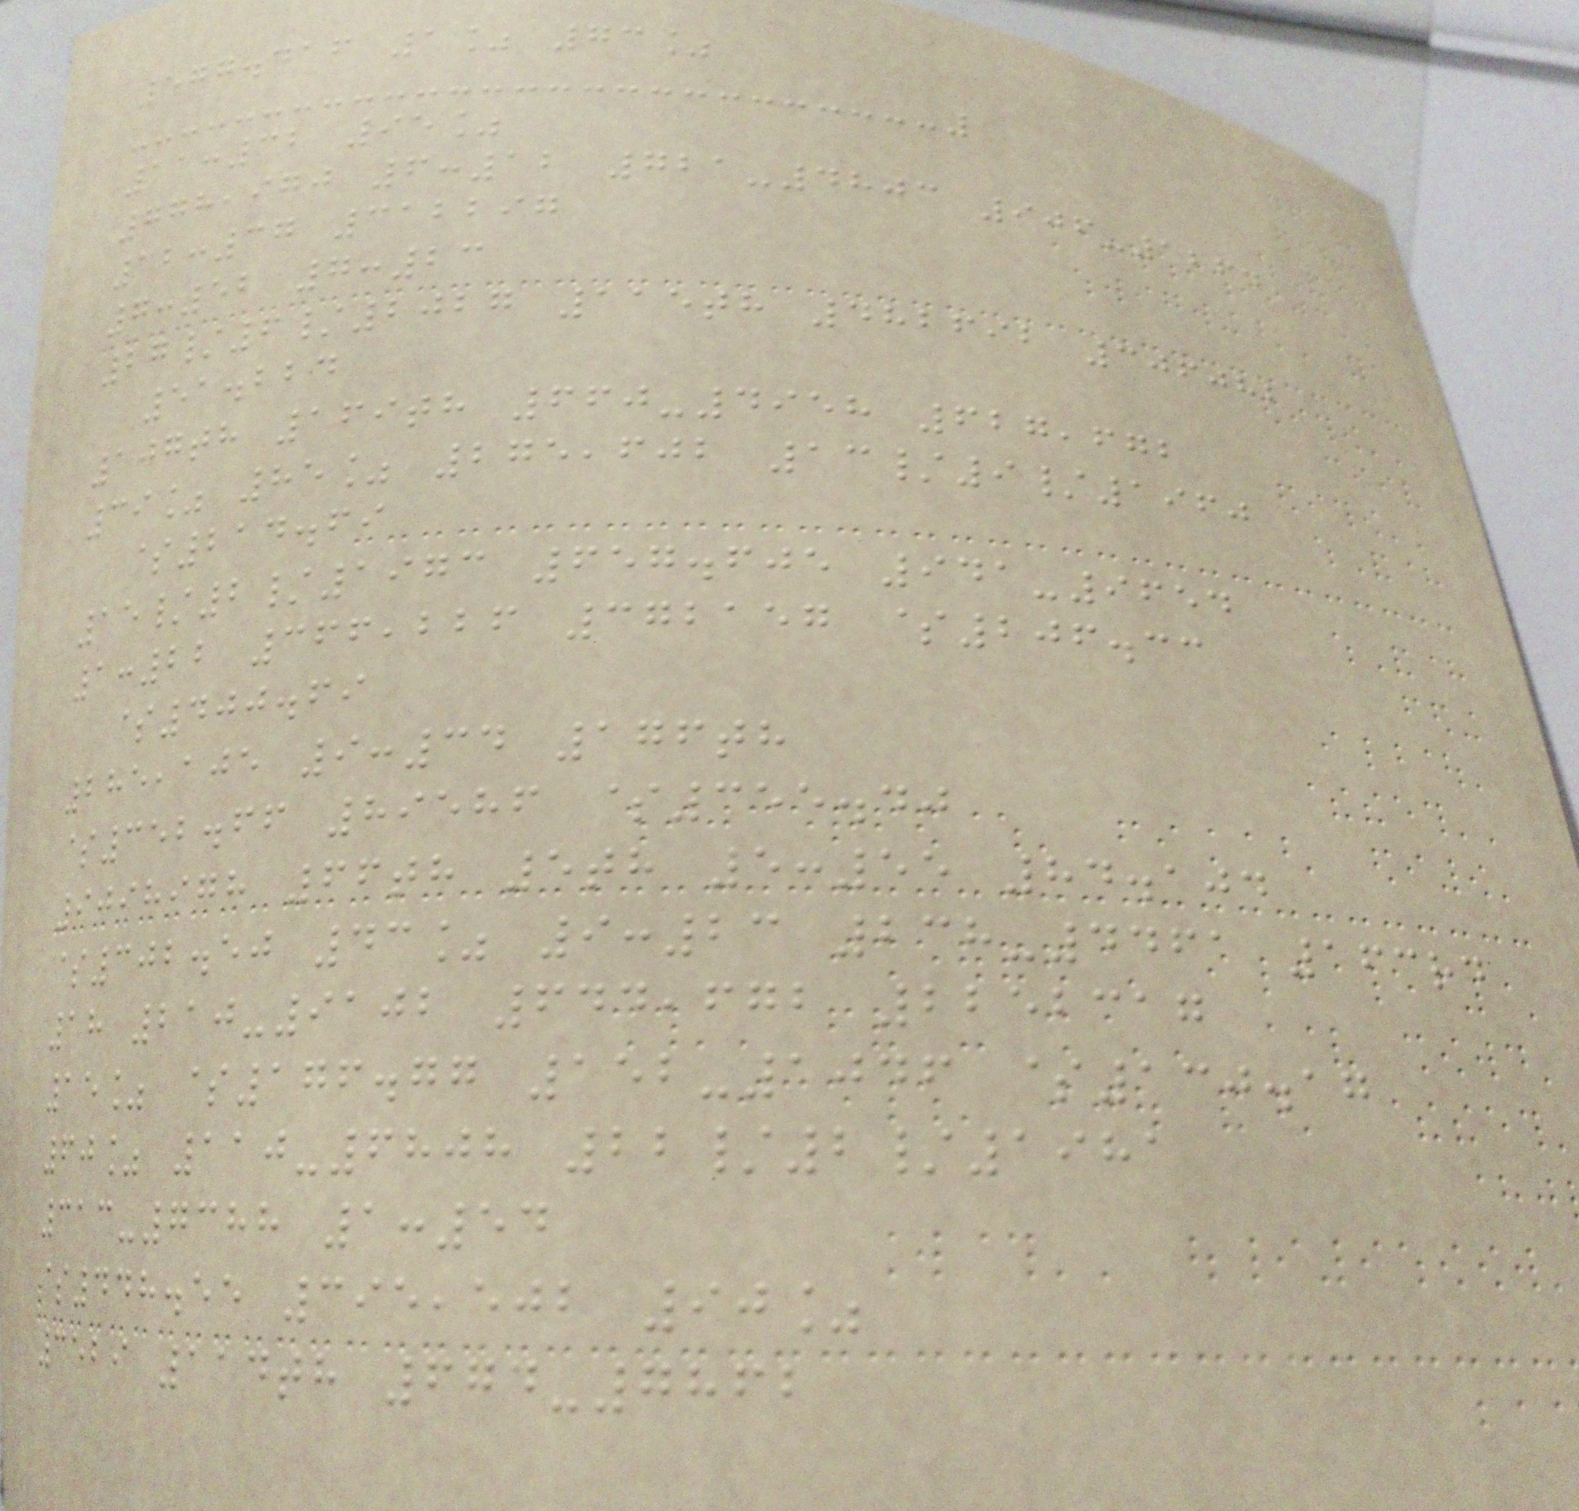577.416 1% 73%
11:32 95%
778,970 6:12 721-4803 906-1264
12:37 312297
7:52 7:23
27/6/2027 115th 482692 306082
51.224
107th 169th 660-4958 627,672
39% 85% 275,602 13/9/1960
$214.69
15/2/1973 657.605 941-9654
1:22 366,226 372157 $206.33
$400.69
285,105 9:34 176th
$352.66 89586 $355.40
9098978 66th 5th 5:55 84.104
$302.50 43% 9:23 238-4461 163rd
18 210-9102 644,672 2252317
15% $176.77 152-1046 $130.17
60% 110-6808 22/2/1981
313-7388 1:54
$448.55 395,502 90%
3529 114th 674-7862
